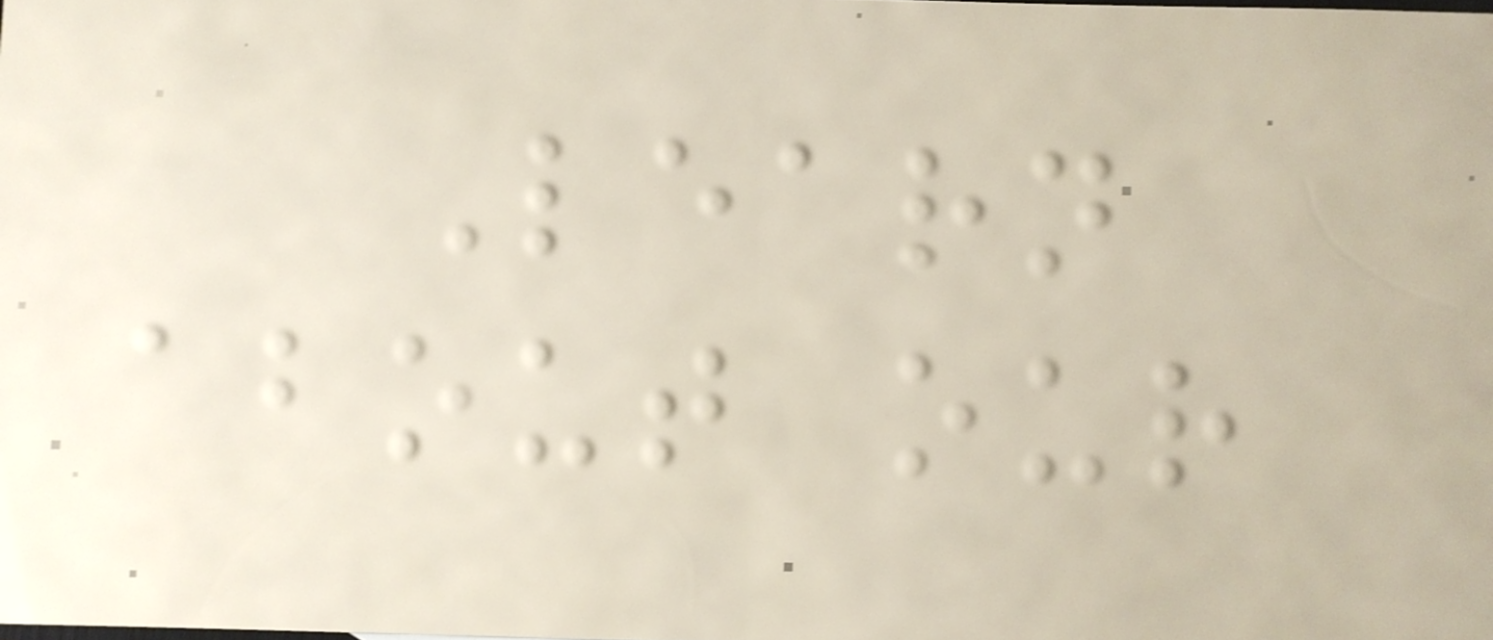Learn
about our
